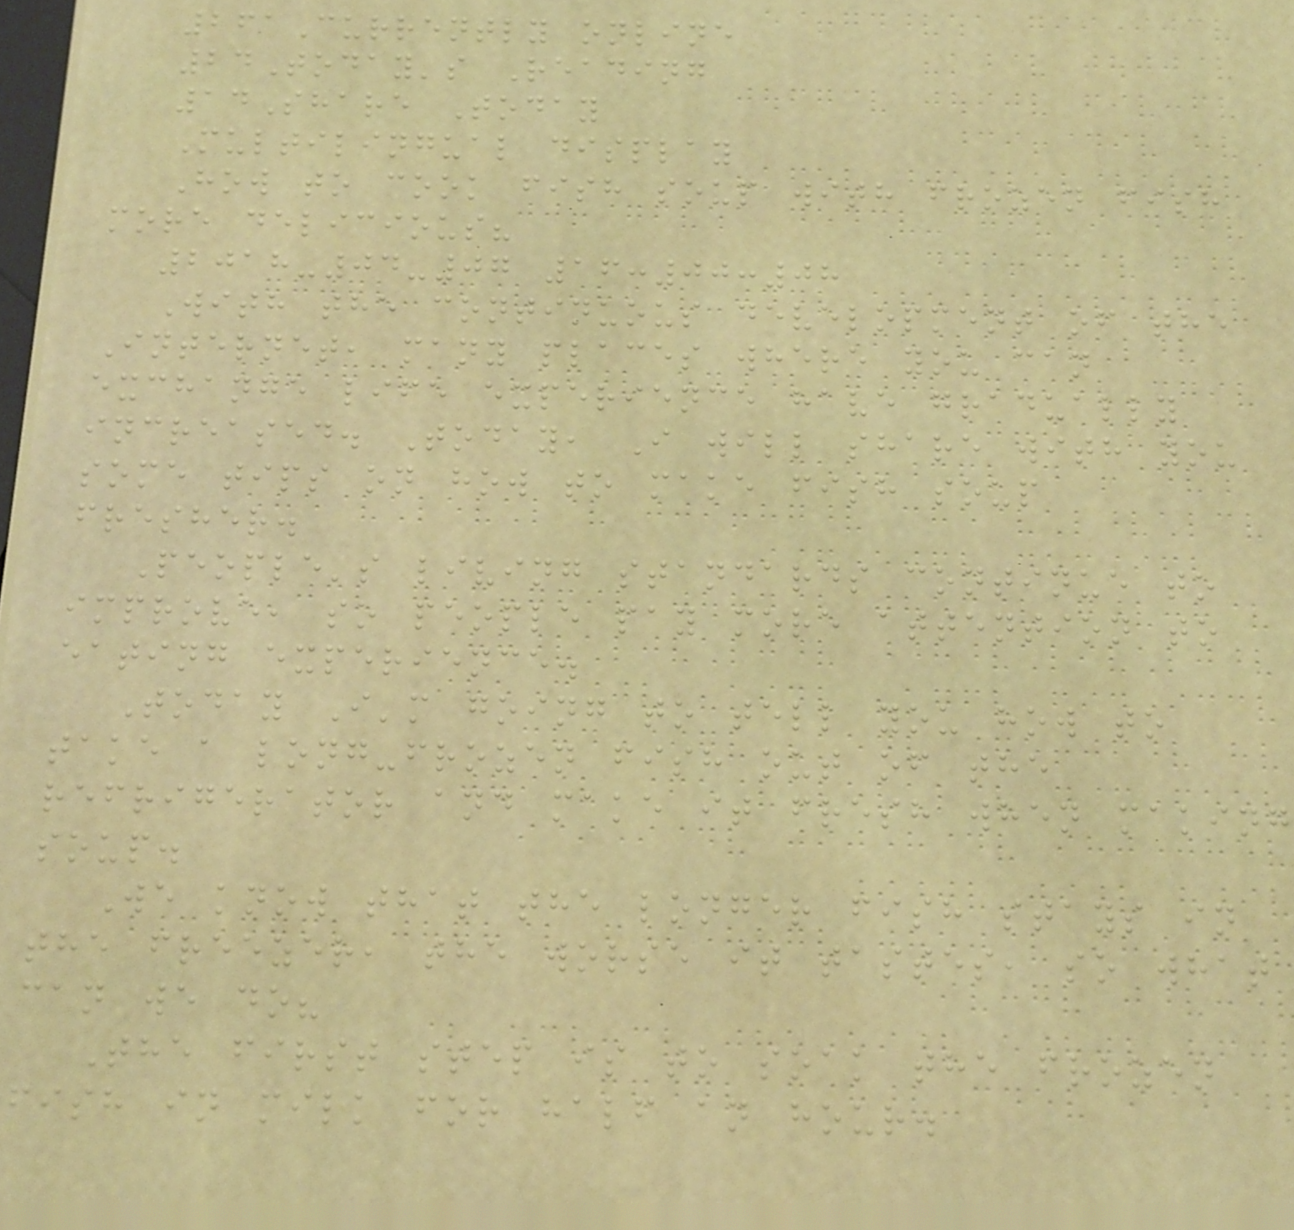261Currently online
24Today's Reading
14Share Today
Multilingual display
How to cook fish soup with frozen fish
more delicious?
2018-04-07 16:00:08
With the continuous development of the
Internet, many places where you can
exchange life experience have gradually
increased. Today, I will share with you
some tips on how to make fish soup
fresher.
People's living standards continue to
improve, so people pay more attention to
eating experience.
Today I'm going to tell you how to
take a long-frozen fish out of the
refrigerator and make it fresh when making
soup.
We know that the longer fish stays in
the freezer, the worse it tastes, so what
can we do?
The first step is to soak the frozen
fish in milk for half an hour.
